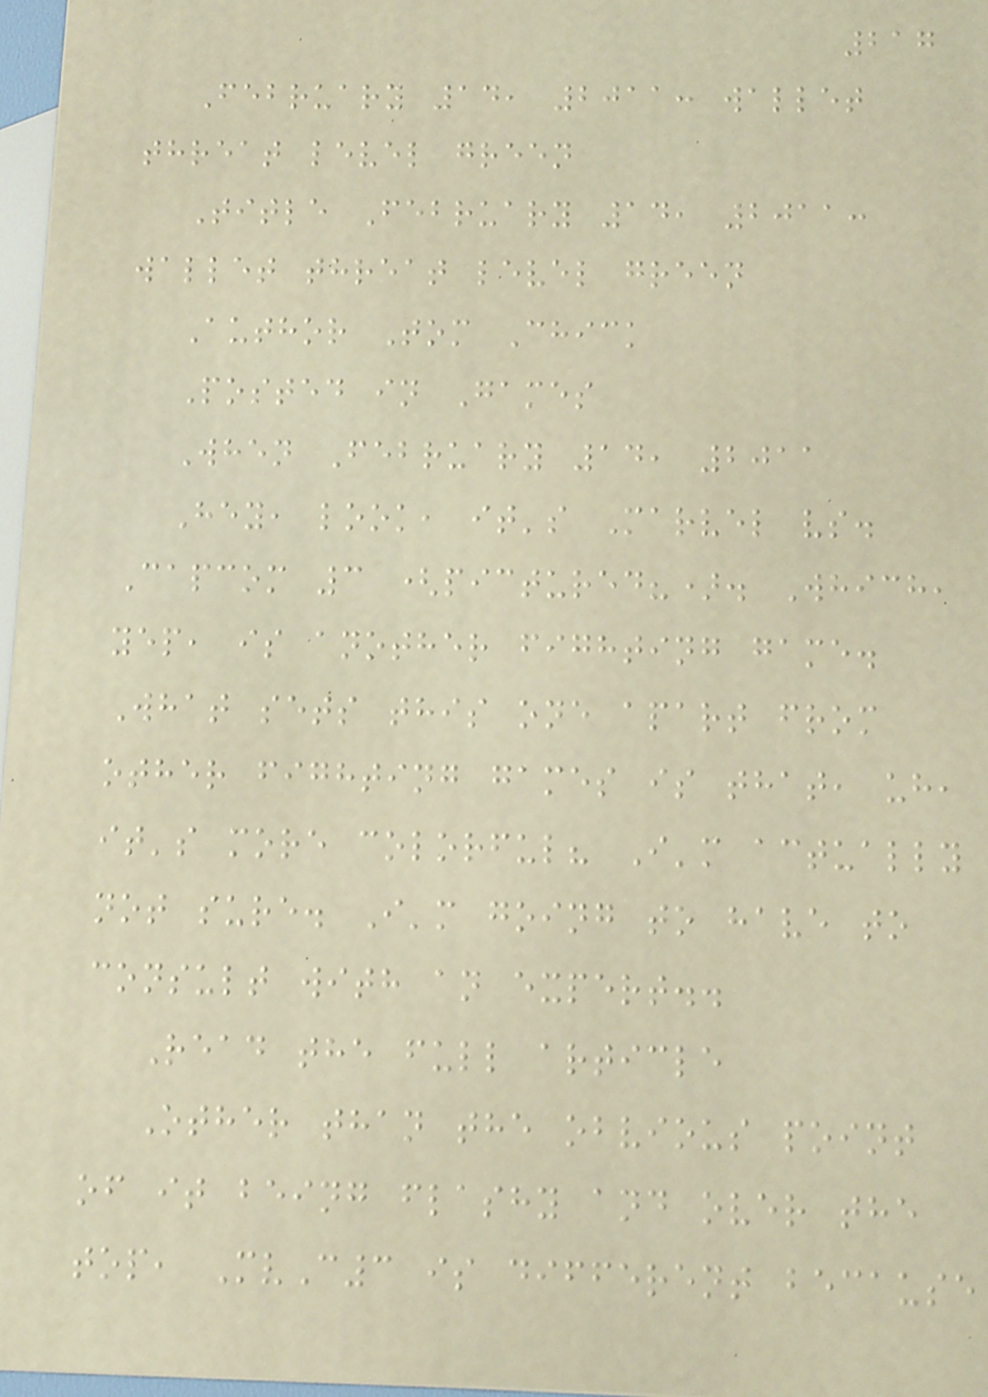217
February 14, 2011: wallet
threat level green
Title February 14, 2011:
wallet threat level green
Author Tom Chick
Posted in Games
When February 14, 2011
Hey, look, it's Marvel vs.
Capcom 3 (pictured?). Which,
yep, is another fighting game.
What sets this one apart from
other fighting games is that, uh,
it's more colorful? I'm actually
not sure. I'm going to have to
consult with an expert..
Read the full article
Other than the obvious point
of it being flashy and over the
top, MvC3 is different because
